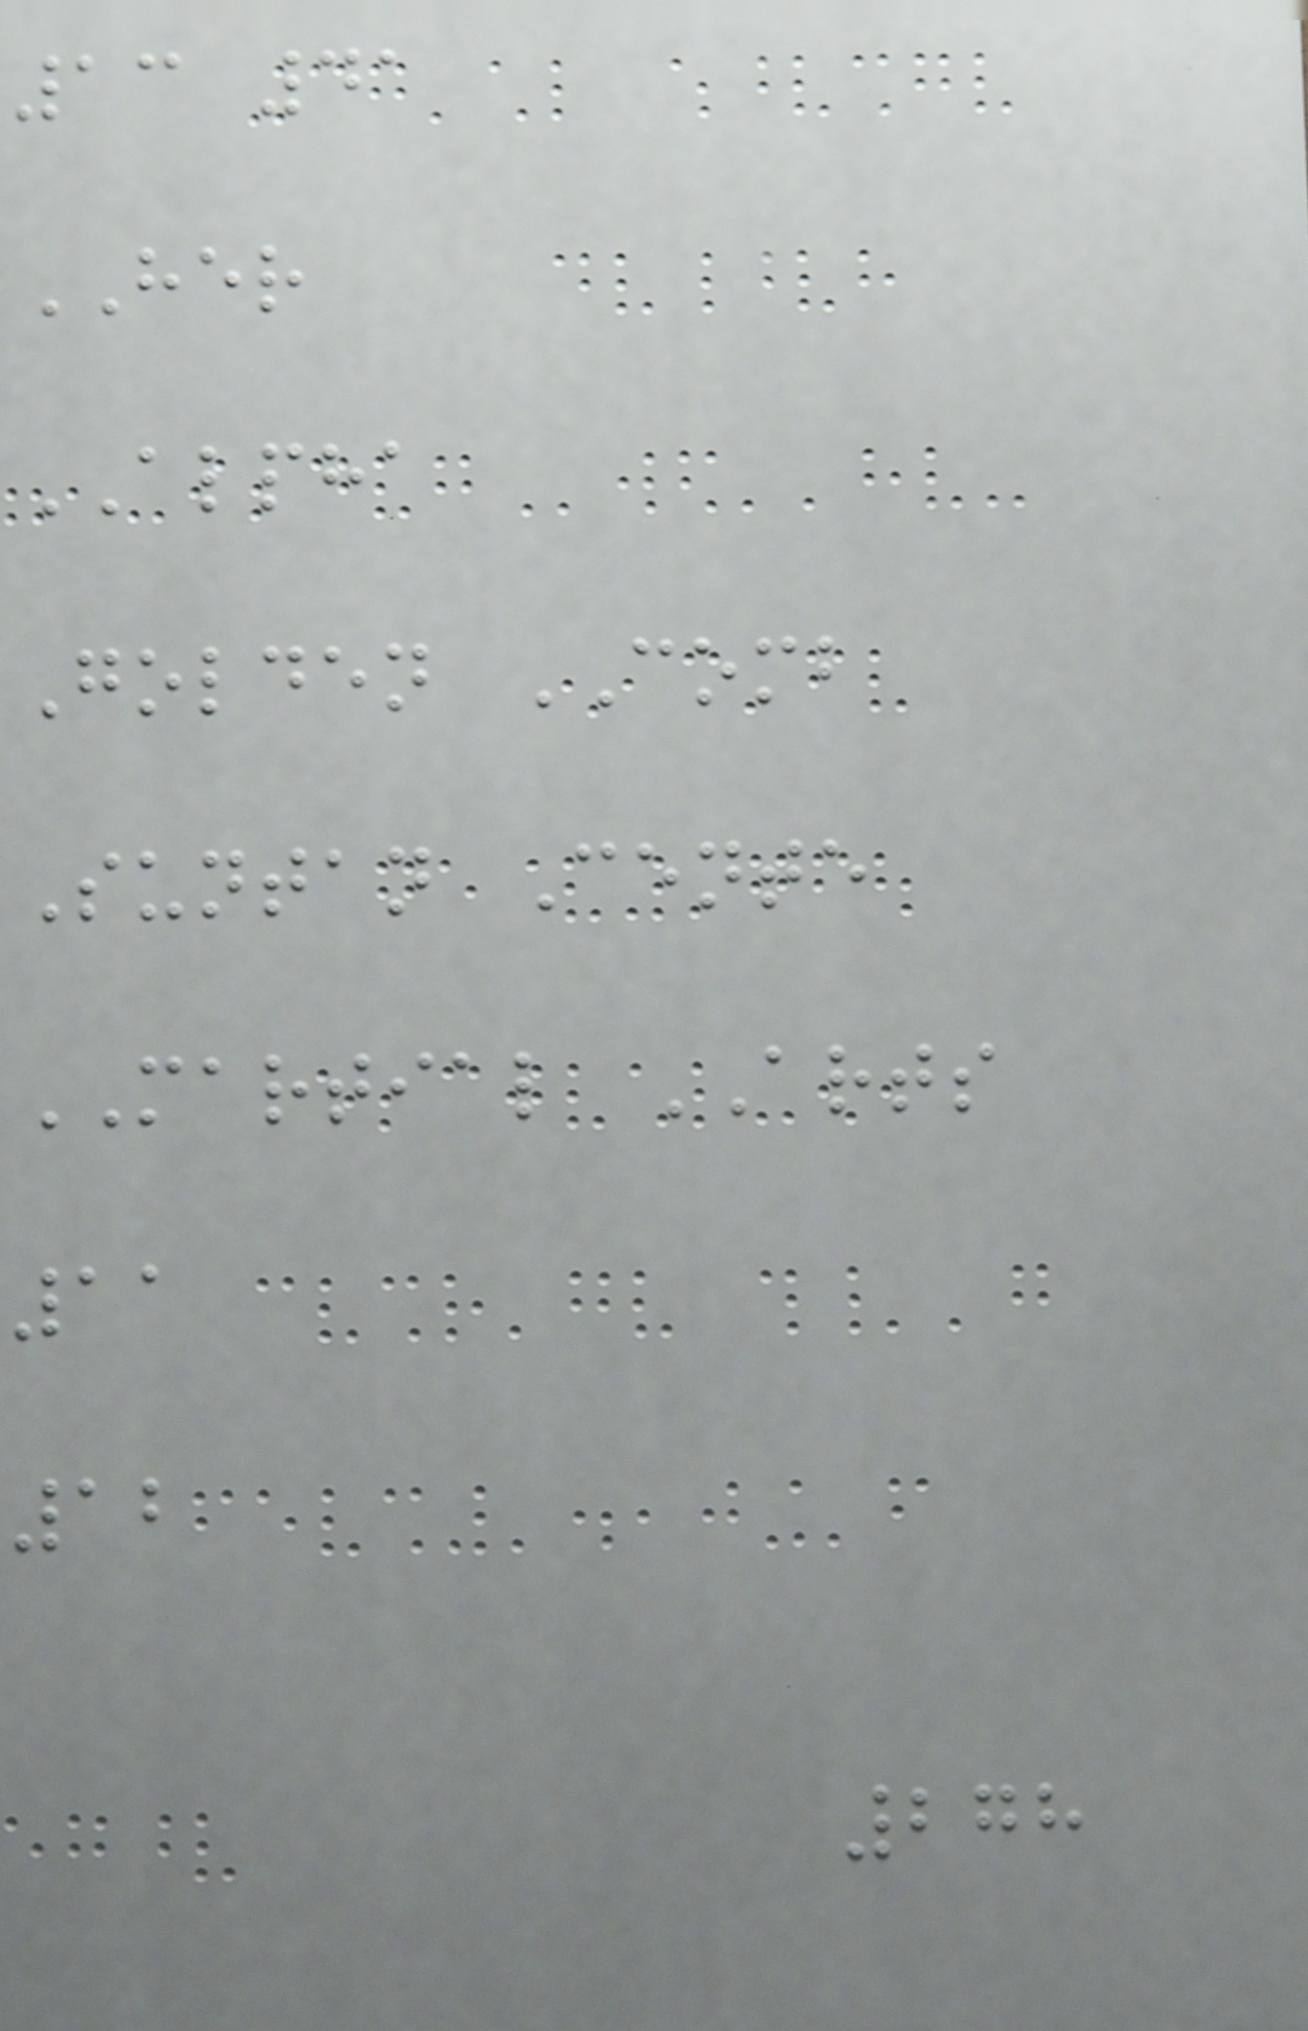13 41
HER
ALPHA
Golden COMB
Suntan Cente
MARTIAL ARTS
11
12
278
